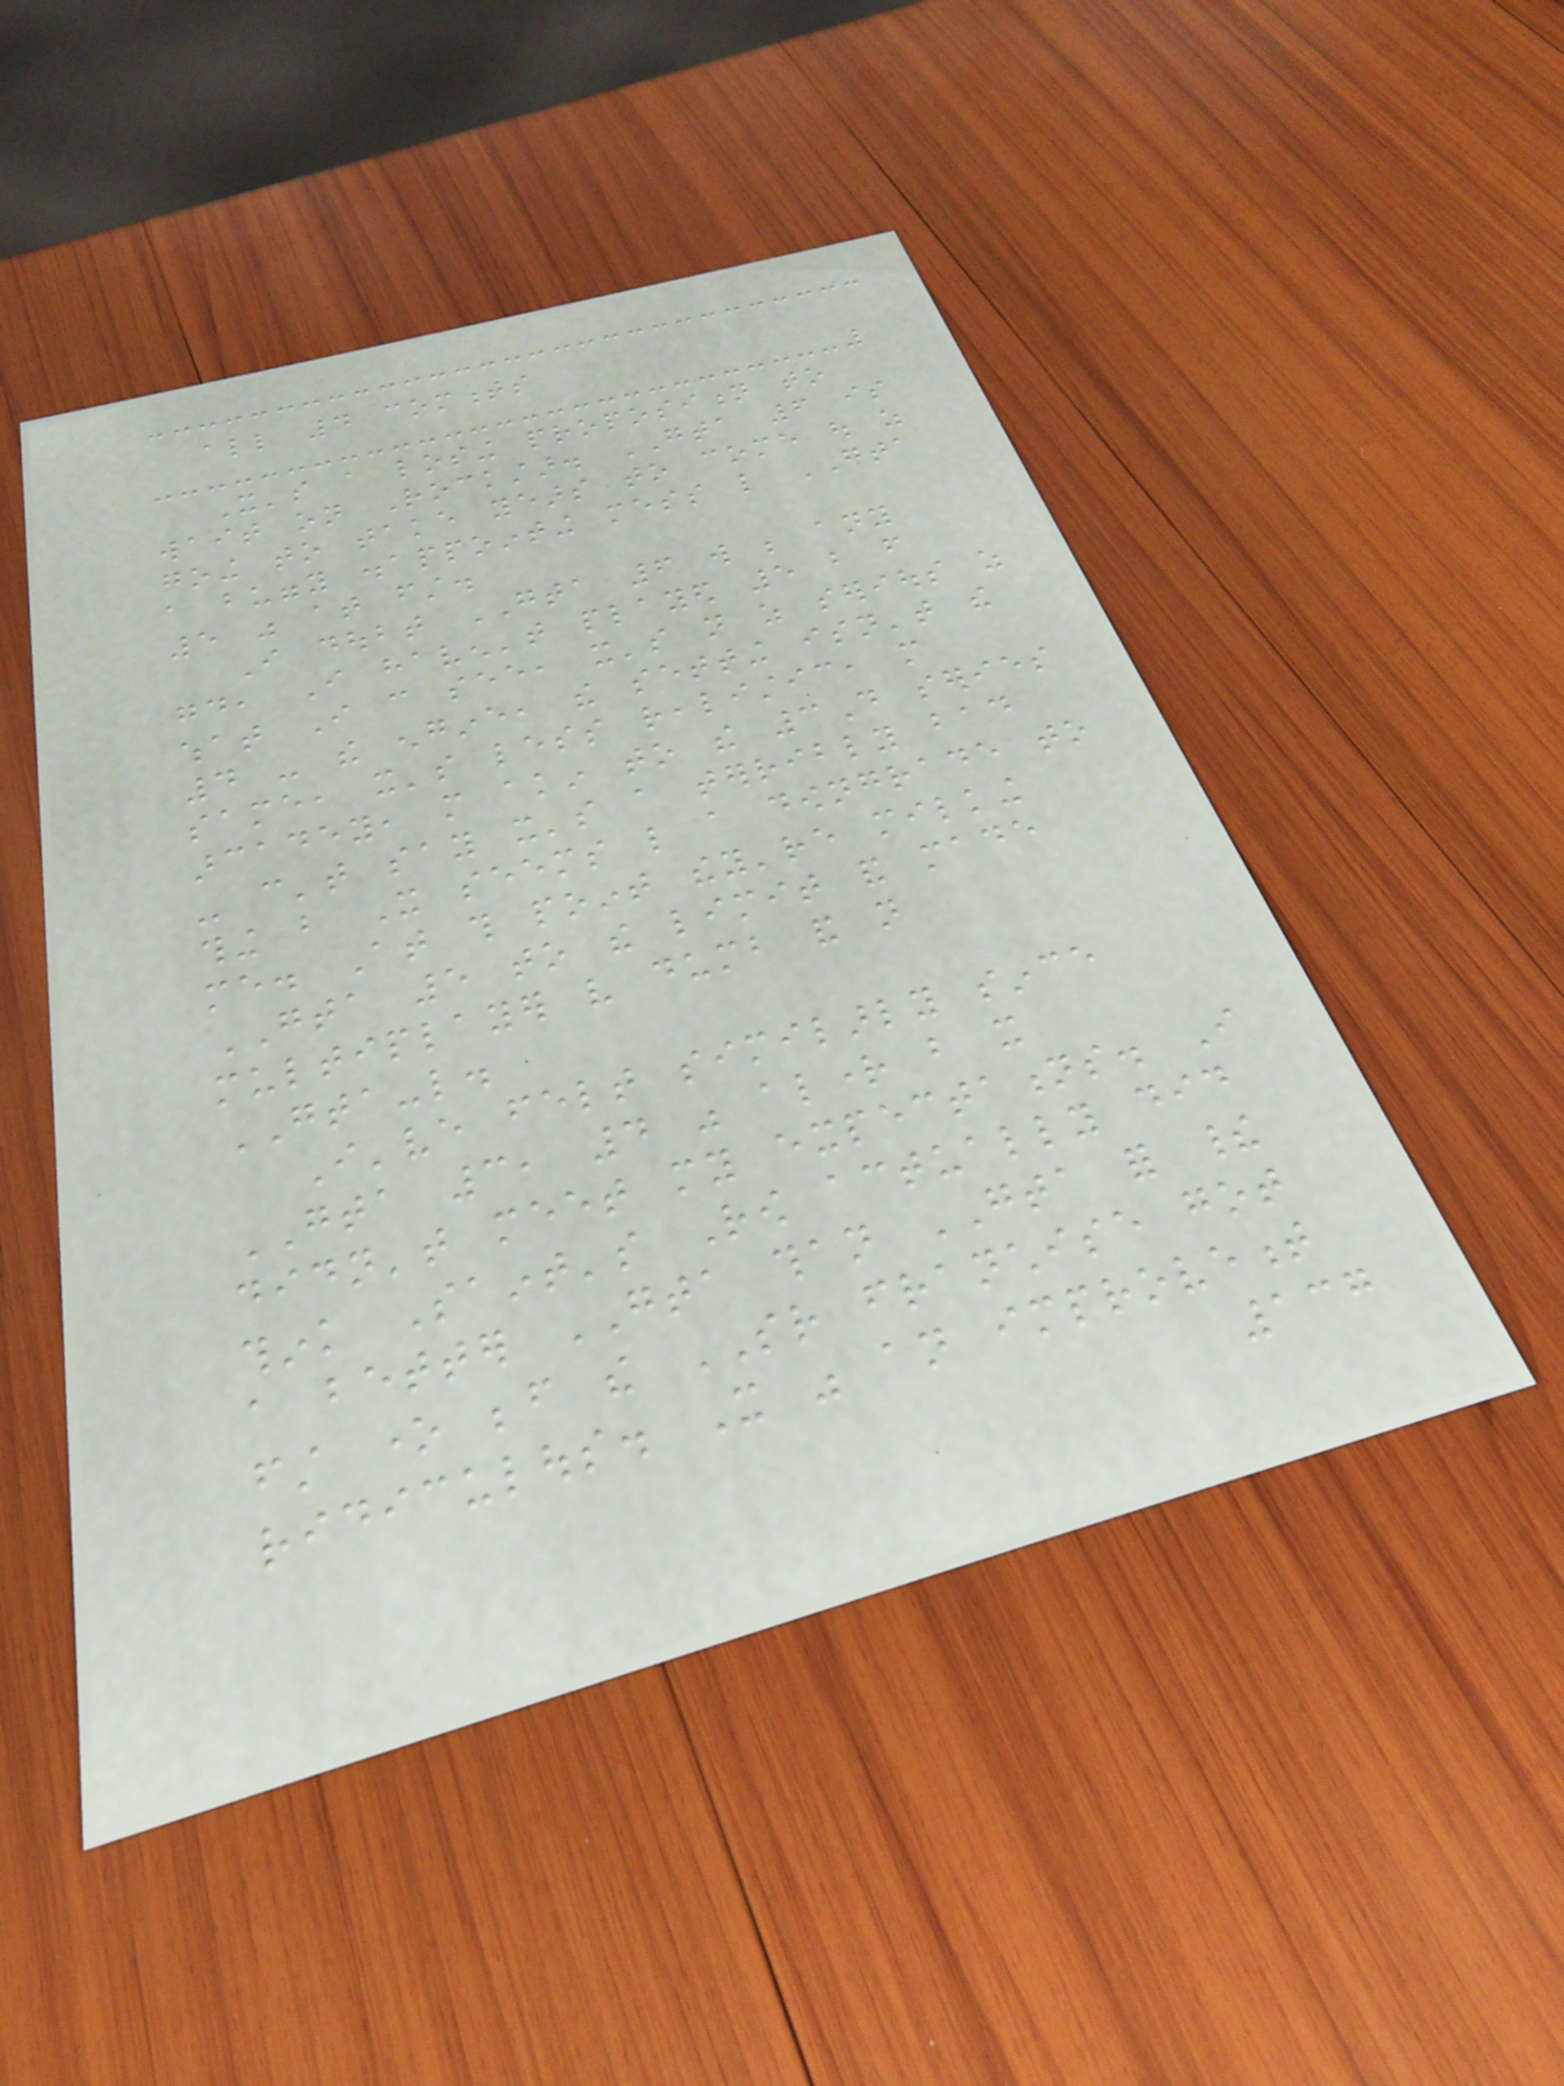all 4 comments
It's a losing proposition to
wait on Rockstar. GTA 6 is
going to take years to come out as
a buggy disappointing mess like GTA
5 was at first.
I doubt GTA 6 will be any
good, I haven't played 5 but from
what I can see, it's not as serious as
4 - the engine, the setting isn't the
same, it's less realistic, more
arcadey, more akin to the 3D series
- can't say it's a terribly bad
thing but It seems like a downgrade to
me. At this point they're milking
GTA 5 to the limit and made
multiplayer very dumb and not
GTA-like.
I've felt similarly since
GTA 3, 4 was alright but it
didn't meet my expectations. I
think Saint's Row actually did
a better GTA than GTA for their
first one before the SR franchise got
ridiculous. It was an improvement
137
